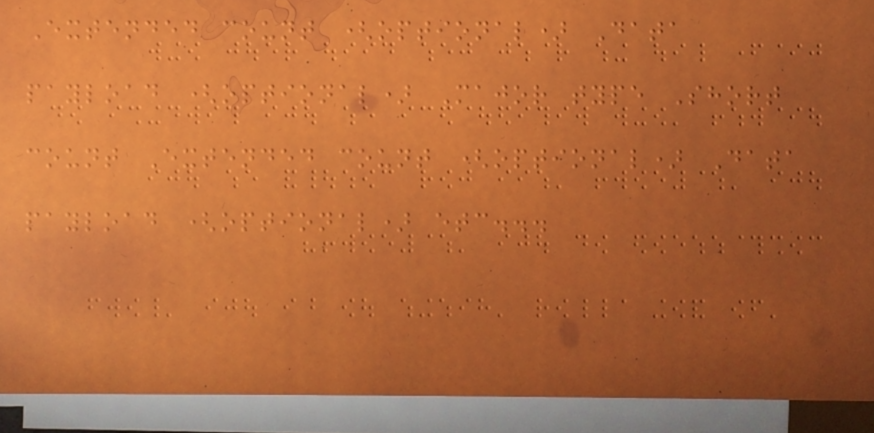Extended count (optional) Data
payload (optional) Major type Short
count Extended count (optional) Data
payload (optional) etc...
